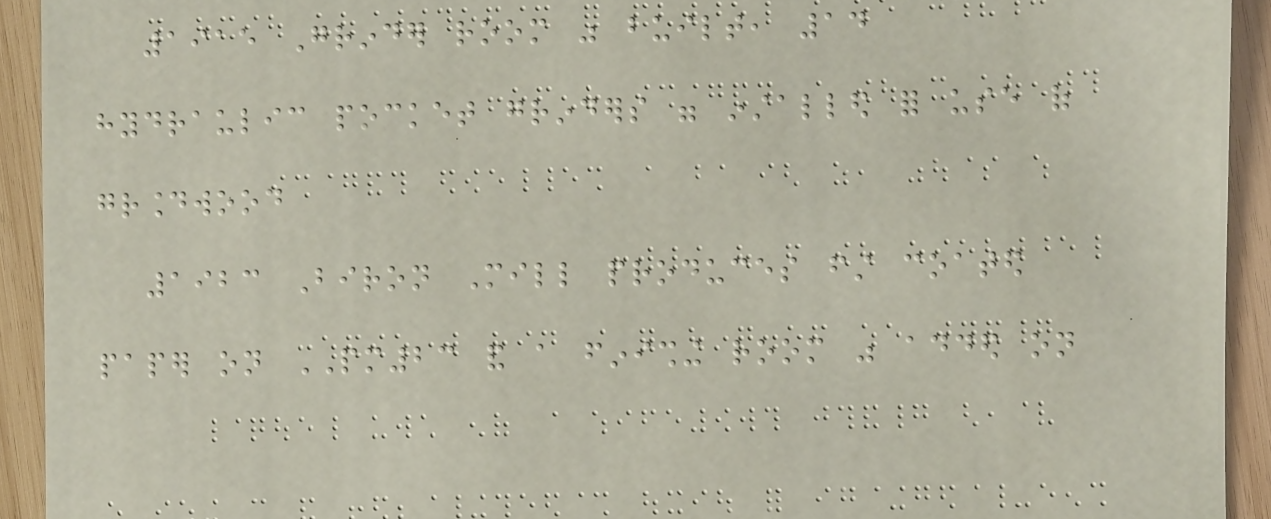1915 Grinder room was built, 14
hydraulic pocket grinders were installed for use of
groundwood
1923 Biron Mill produces first coated
paper on PM23 and a finishing room was added on
